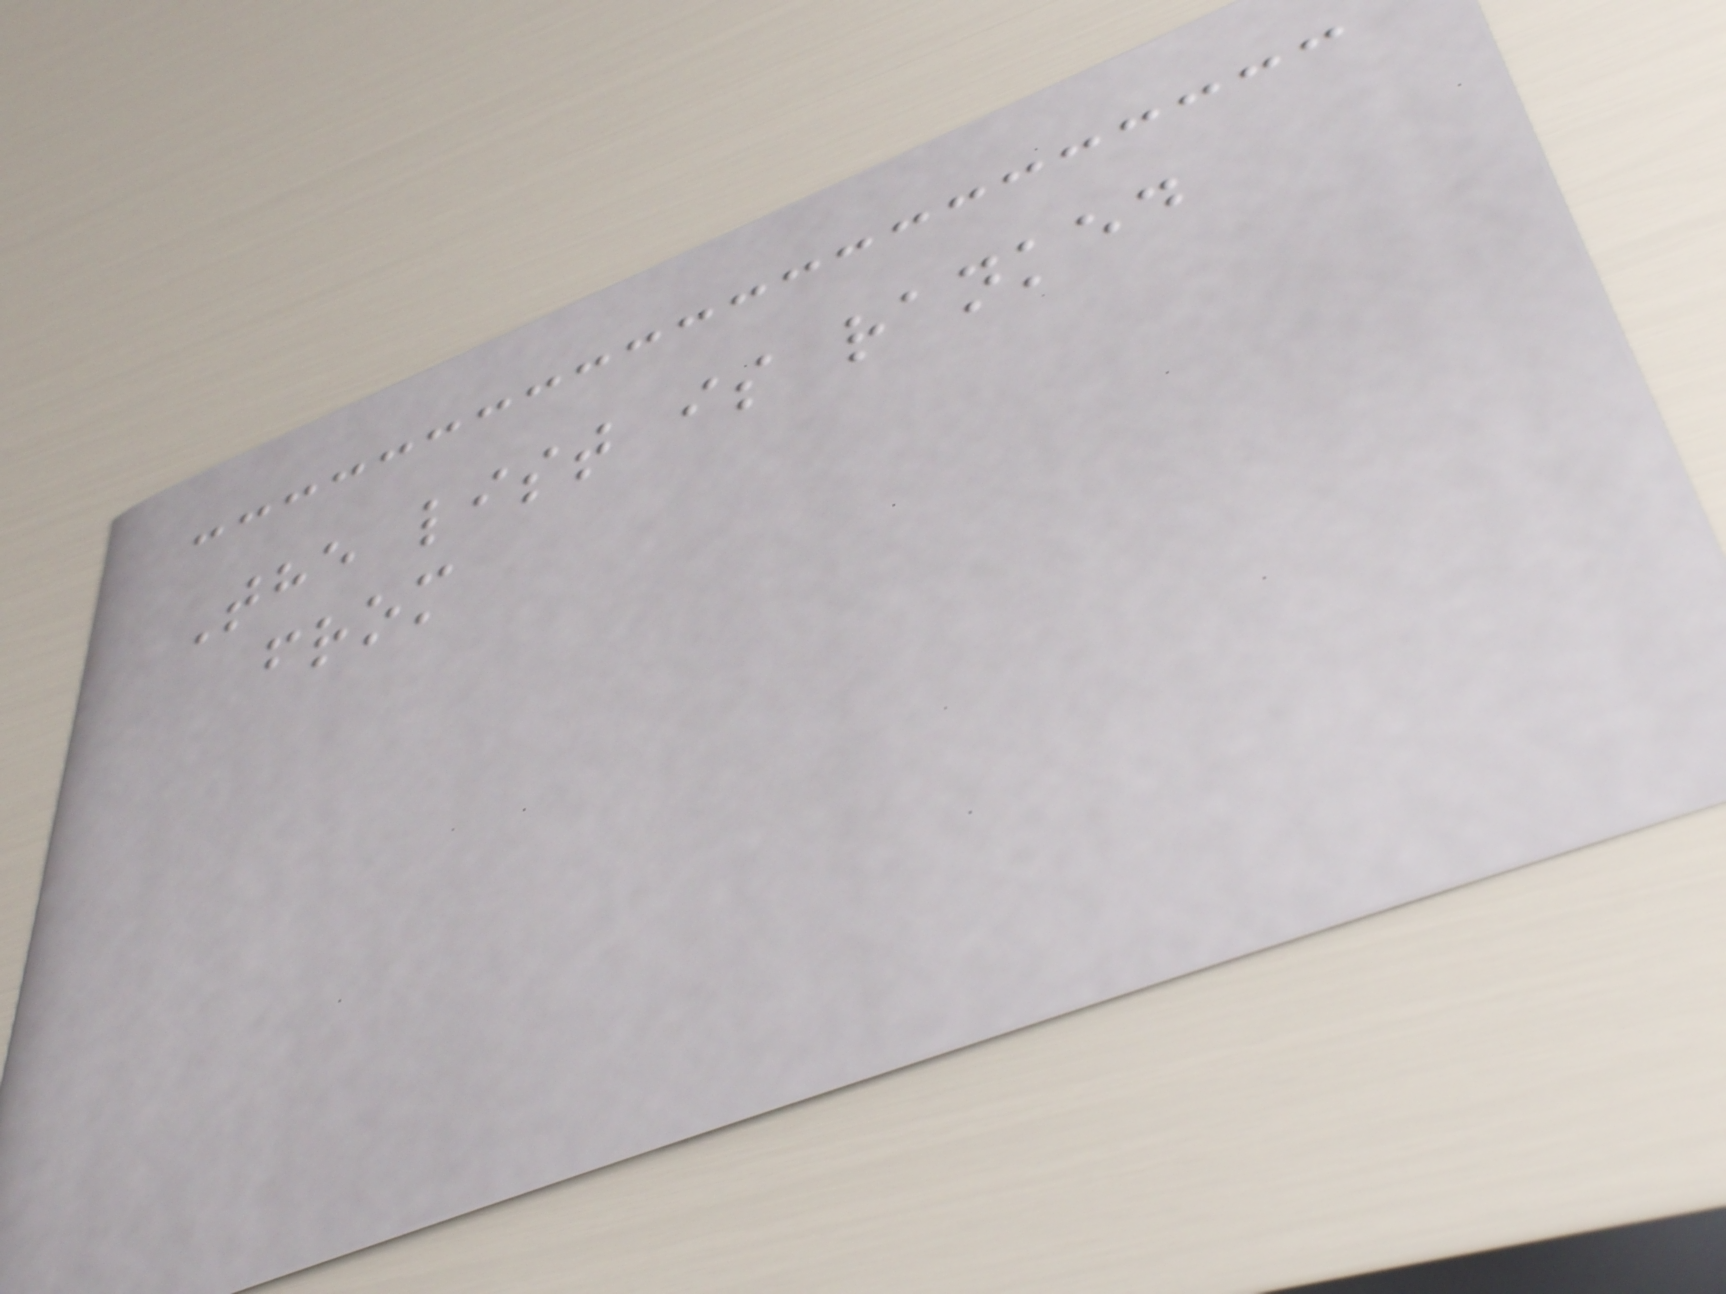The list is ranked
from
